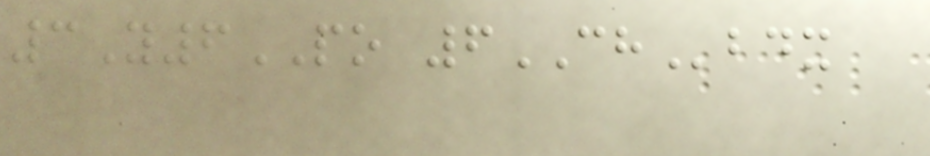3Y6PO 6CHbdx
